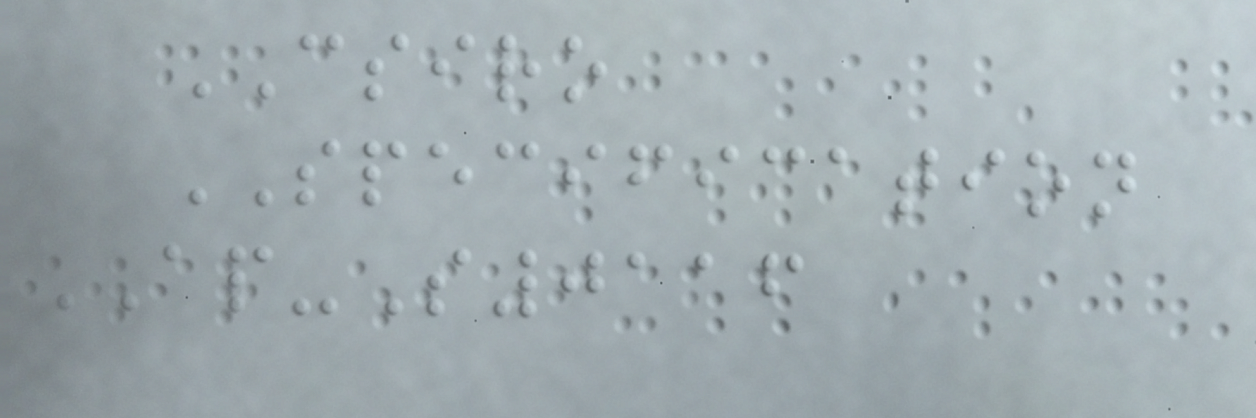CSIRO
SPECIFICATION
AP-S0116
